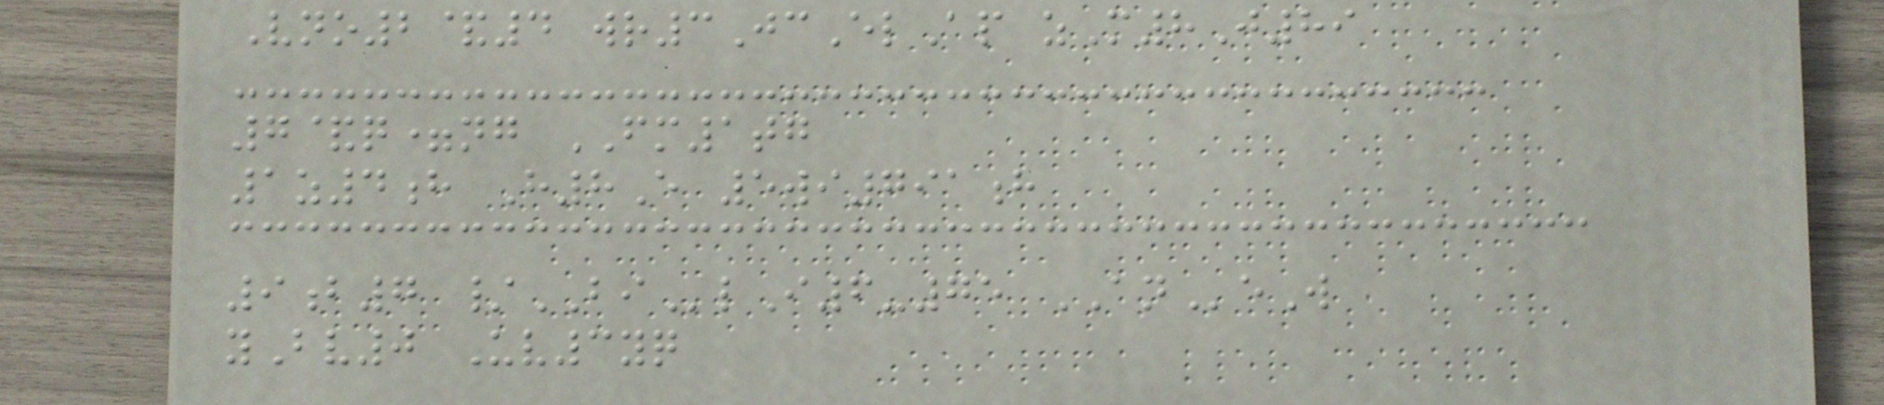Vno2&4 wr3JcElAp zM8J89
7&q=ng FM1tg
1z4h H8E 5wi791h
9b7 /BIlI6-75 ANeW
yBv0 Uv3yq
